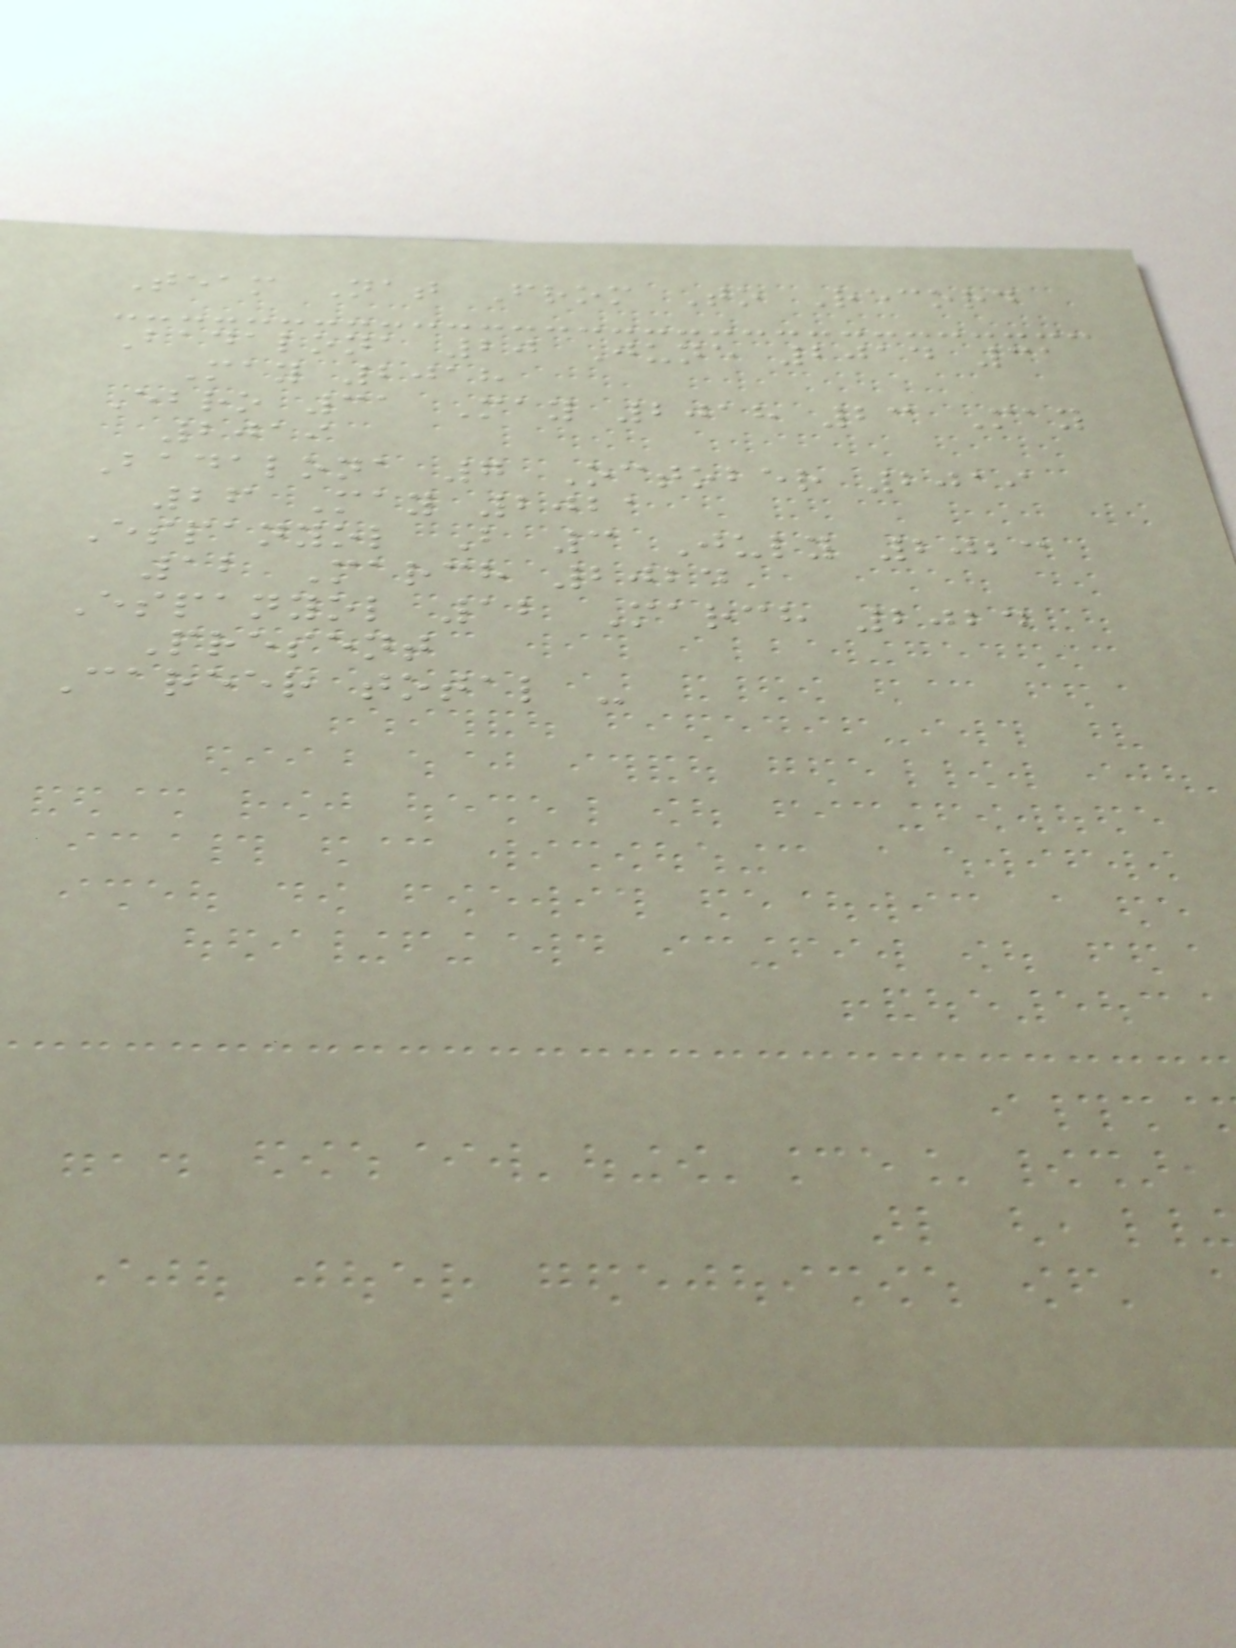Team Nat From To Record
Badalona 20 June 2014 31
May 2018
Ebro 31 May 2018 23 May
2019
Badalona 7 October 2019
26 May 2021
Espanyol B 3 July 2023
12 March 2024
Espanyol 12 March 2024
Present
Career total -
